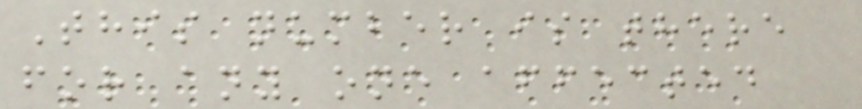This number is there
for any one affected
